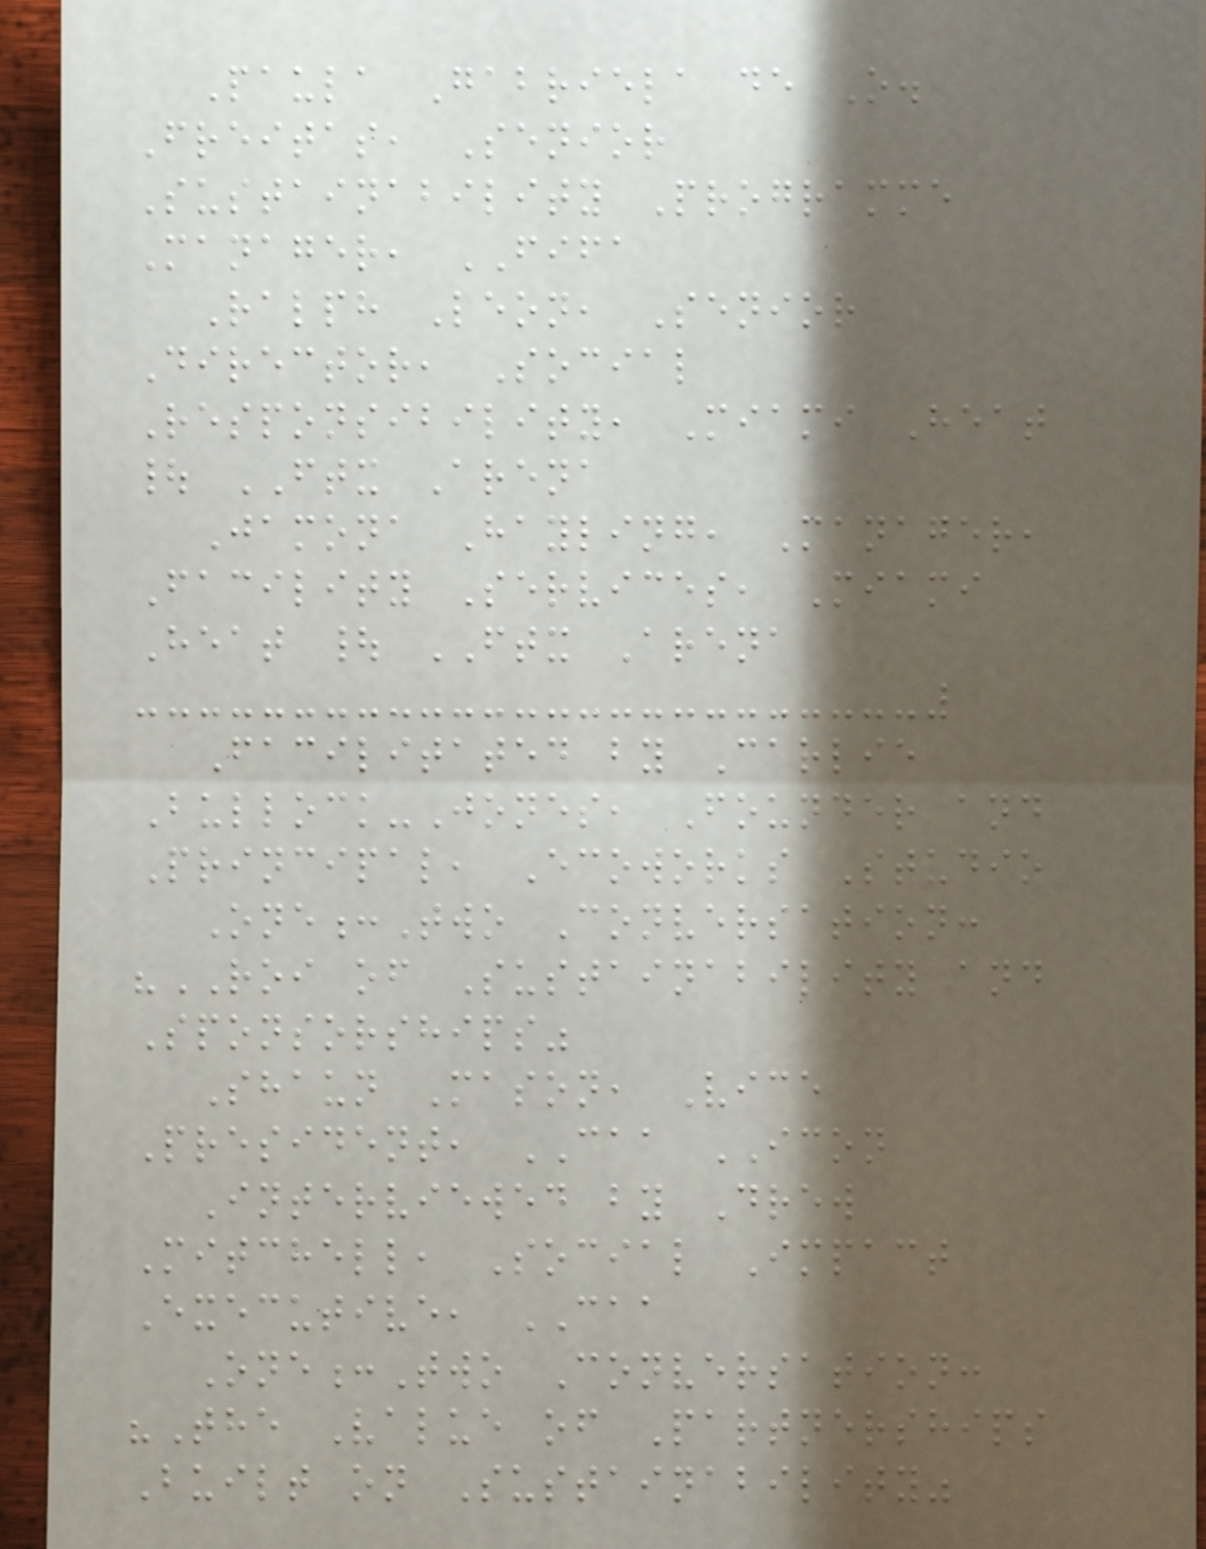Paula Gabriela de O.
Freitas, Senior
Sustainability Programme
Manager, FIFA
Ralph Leon, Senior
Director, Social
Responsibility, Miami Heat
| FTX Arena
Jamona Hayling, Manager,
Facility Services, Miami
Heat | FTX Arena
Facilitated by Carlie
Bullock-Jones, Founder and
Principal, Ecoworks Studio
One:Two Conversation:
"ROI of Sustainability and
Sponsorships"
Shaun Mason, Vice
President, CAA ICON
Interviewed by Drew
Mitchell, Social Impact
Executive, CAA
One:Two Conversation:
"The Value of Partnerships
Built on Sustainability"
